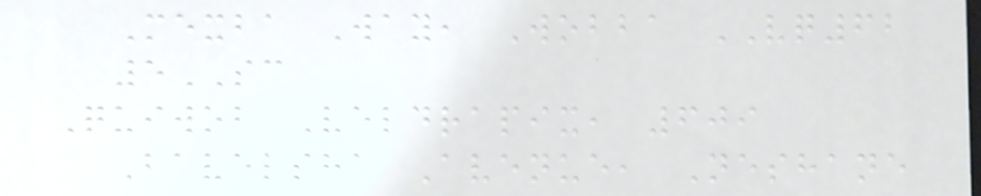Mexba Way, Wobba VQ62
5SC
Quiwob Veldrapix, 609
Bavelsha Avenue, Neshane
